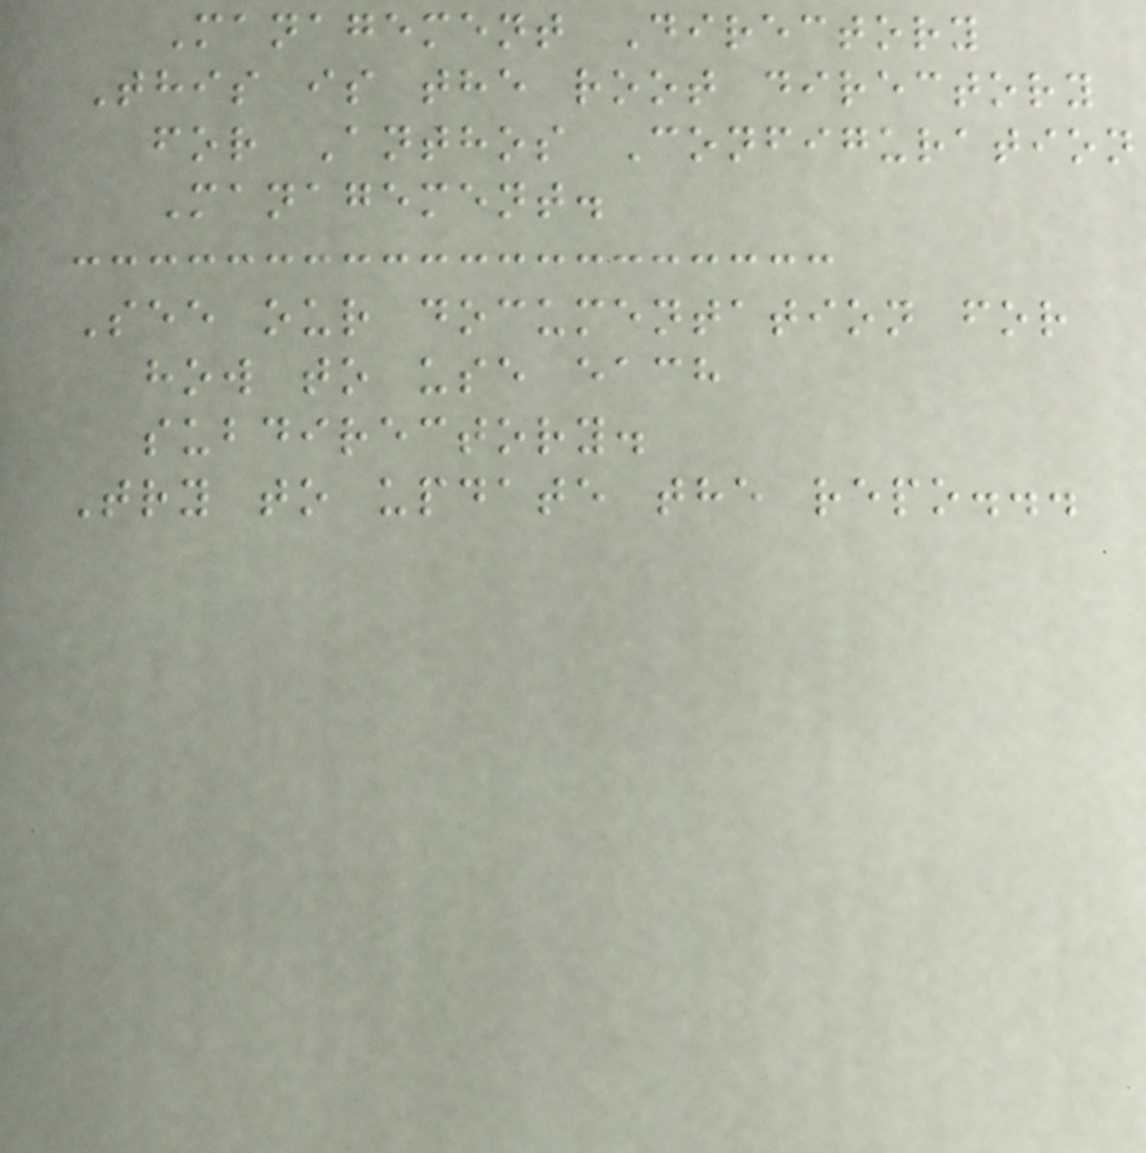Management Directory
This is the root directory
for Anthos Configuration
Management.
See our documentation for
how to use each
subdirectory.
Try to update the repo...
